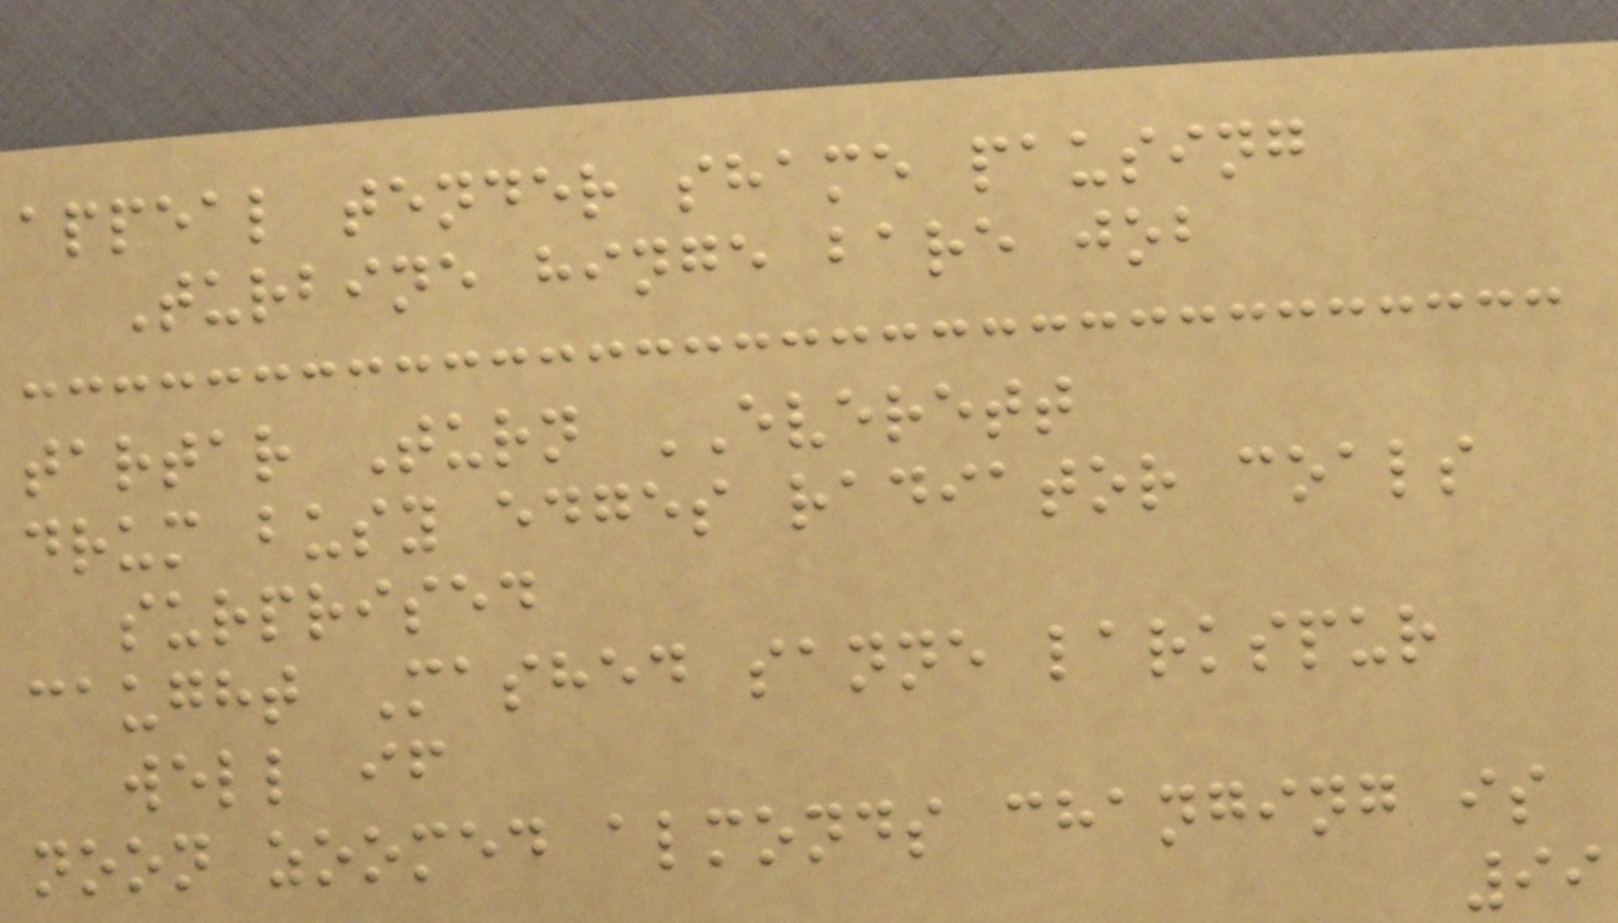appeal tender shame pausing
Turbine hinge bare job
tartar Turn EVERETT
drum busy edges radiator coals
surprised
caught Mashed sanne larkspur
well if
noon zoomed almonds changing is
99
